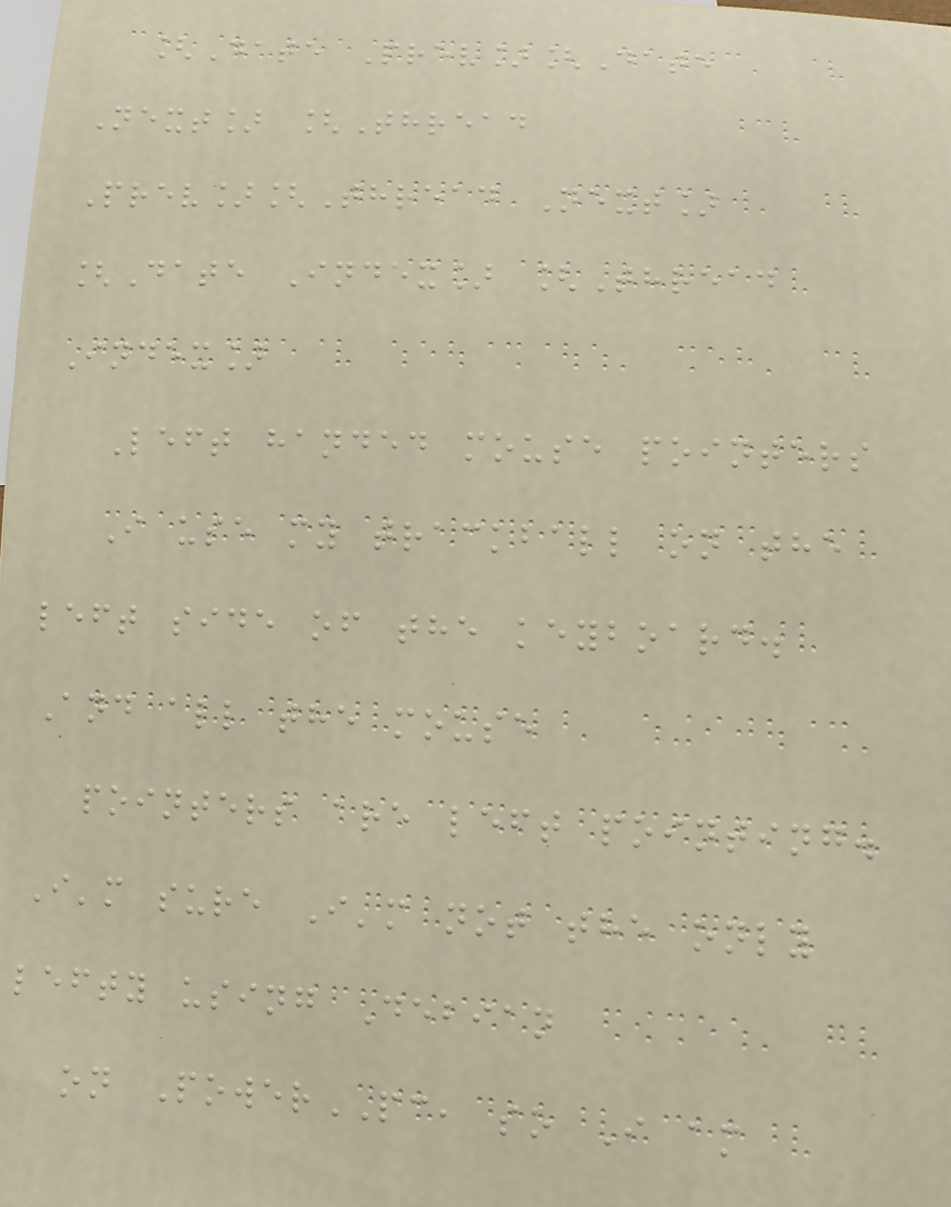[Date Prev][Date
Next] [Thread
Prev][Thread Next]
[Date Index] [Thread
Index]
Left handed mouse pointers
I use my trackball on the
left side of the keyboard.
And all the mouse
pointers are left pointing.
I'm sure I'm not the only
lefty using Debian
on PowerPC, so I am
